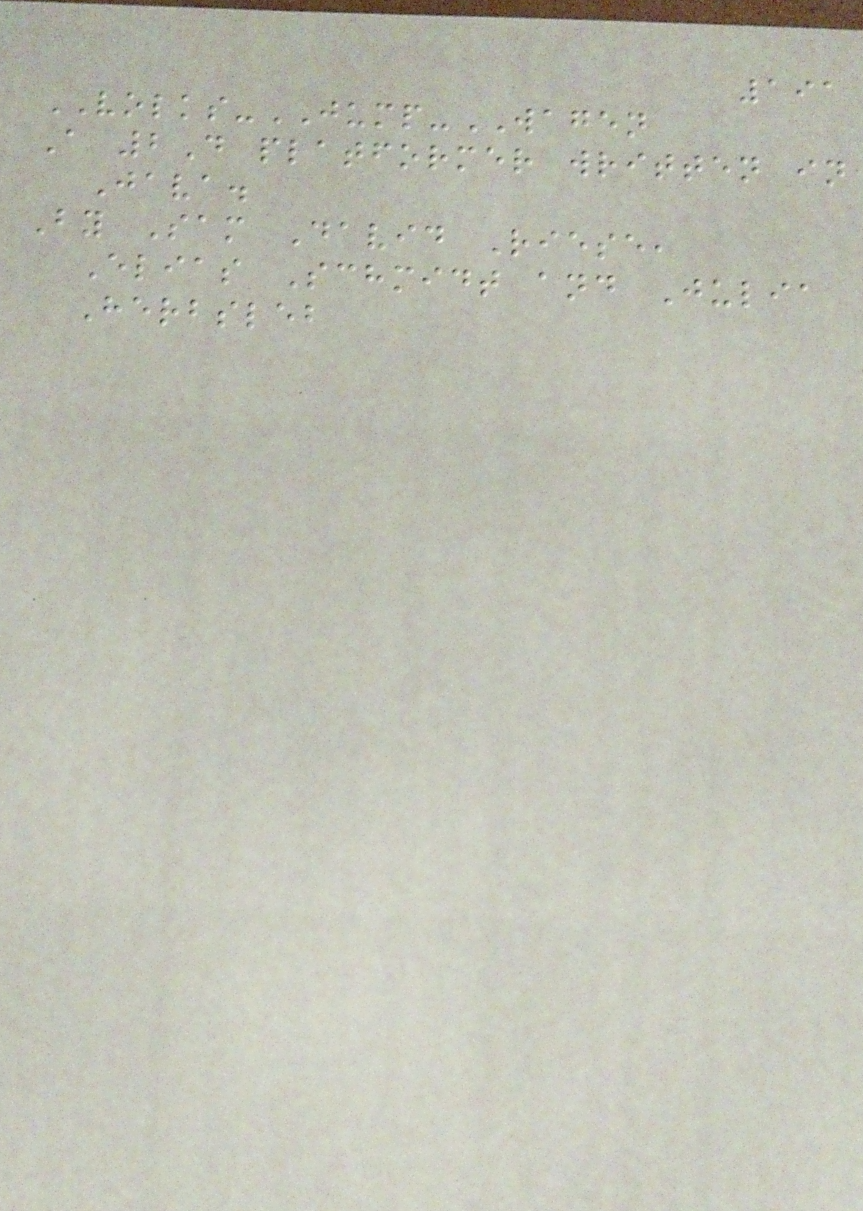191
VOLKS-JUMP-WAGEN
A 2D platformer written in
Java.
By Sam David Riese,
Elias Schmidt and Julia
Herbsleb
